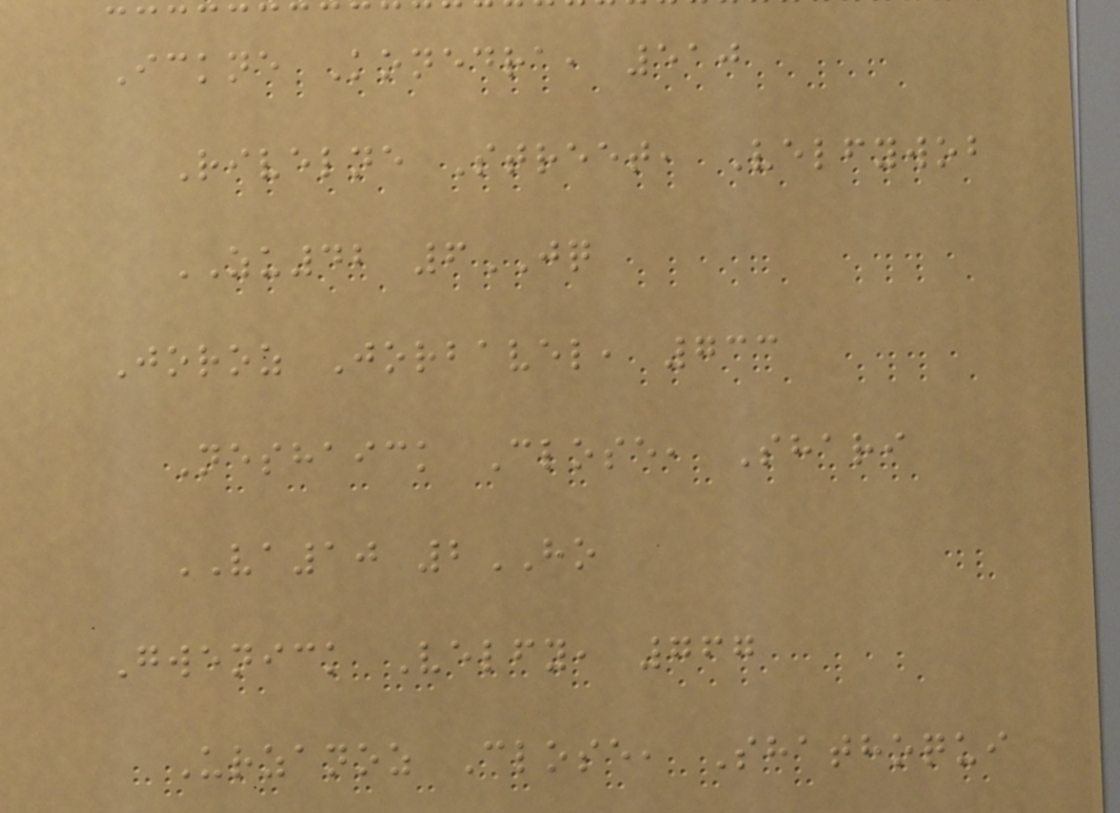Ickne Konedra, 510
Rivelne Street, Velfywob
ZU42 6JQ
Joroz Jorbavel, 733
Neshaick Close, Shari
VA10 2HO
Gwenick Velfy, 767
Urzanoz Close, Shathoqui
